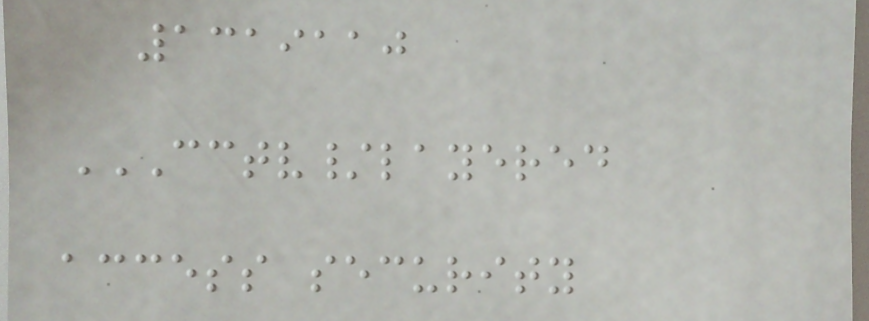1319110
CCTV/LAYERED
ACCESS SECURITY
